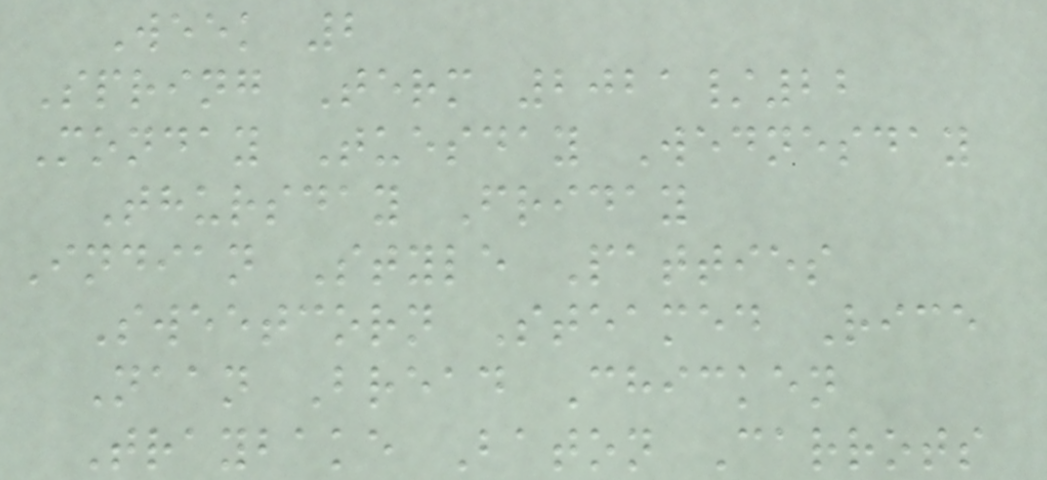Week 2
Spring Term 2021/22
Monday Tuesday Wednesday
Thursday Friday
Indian Style Patties
Sweetcorn Steamed Rice
Naan Bread Chicken
Traybake Baton Carrots
